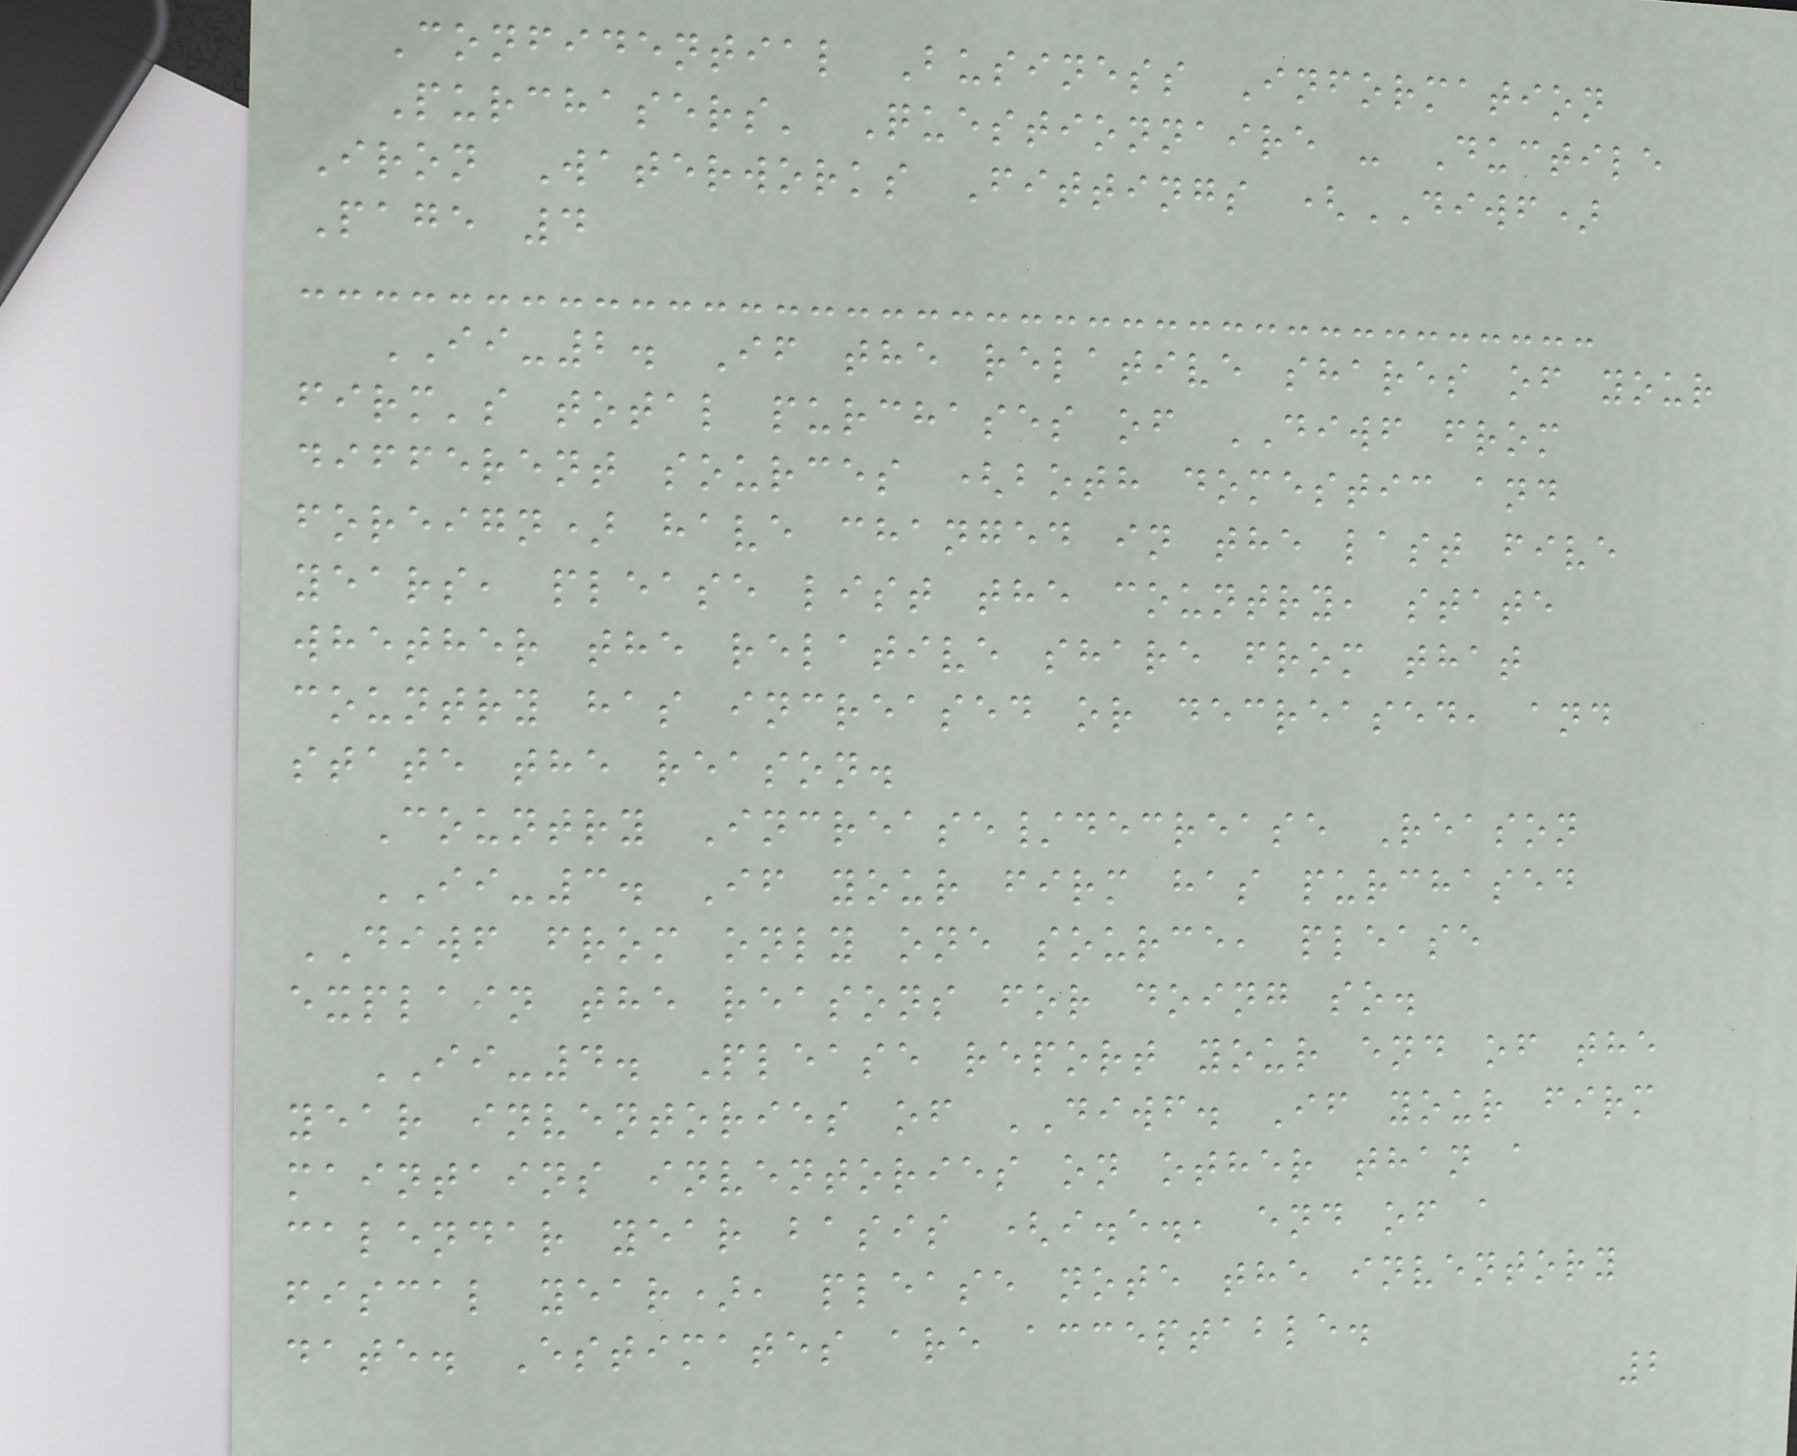Confidential Business Information
Purchasers' Questionnaire - Ductile
Iron Waterworks Fittings (DIWF)
Page 4
II-2. If the relative shares of your
firm's total purchases of DIWF from
different sources (both domestic and
foreign) have changed in the last five
years, please list the country, state
whether the relative share from that
country has increased or decreased, and
state the reason.
Country Increase/decrease Reason
II-3. If your firm has purchased
DIWF from only one source, please
explain the reasons for doing so.
II-4. Please report your end of the
year inventories of DIWF. If your firm
maintains inventories on other than a
calendar year basis (i.e., end of a
fiscal year), please note the inventory
date. Estimates are acceptable.
2
